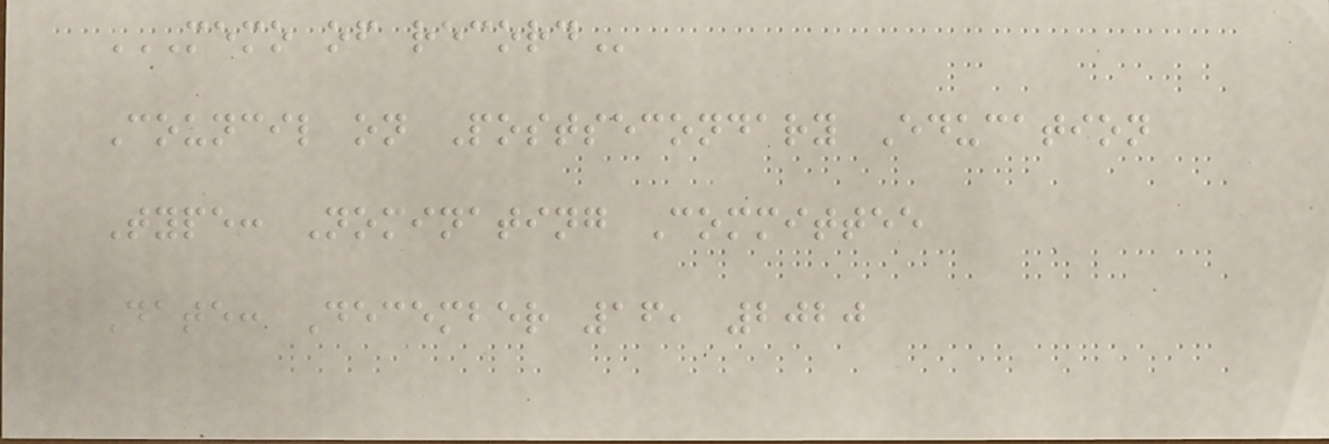MEMO OF RECORD
Council on Postsecondary Education
Type: Nominating Committee
Date: December 16, 2020
